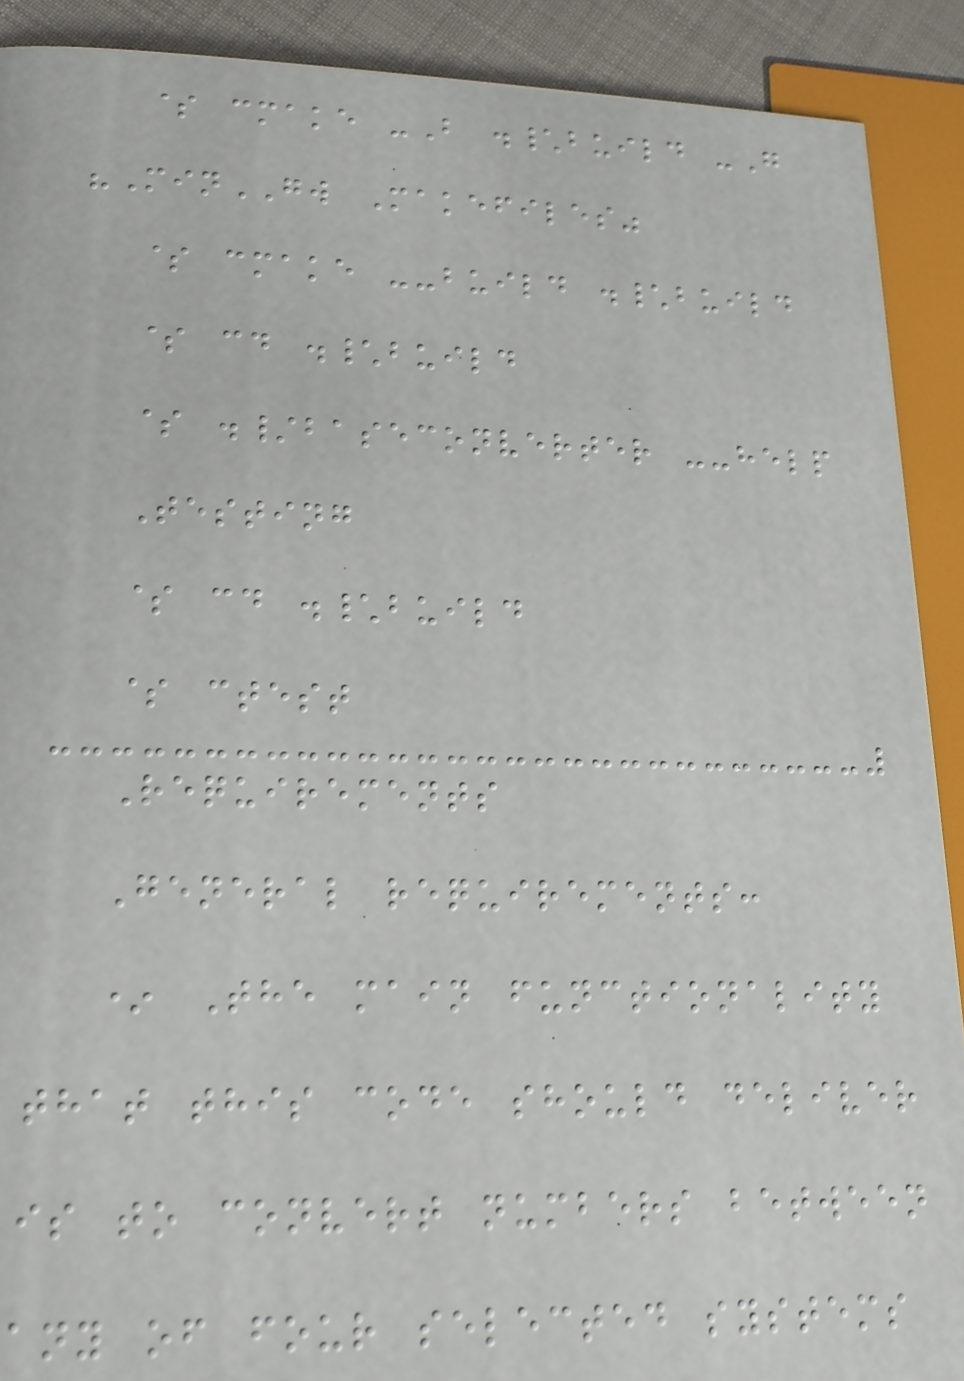$ cmake -B .\build -G
"MinGW Makefiles"
$ cmake --build .\build
$ cd .\build
$ ./baseconverter --help
Testing
$ cd .\build
$ ctest
Requirements
General requirements:
* The main functionality
that this code should deliver
is to convert numbers between
any of four selected systems
